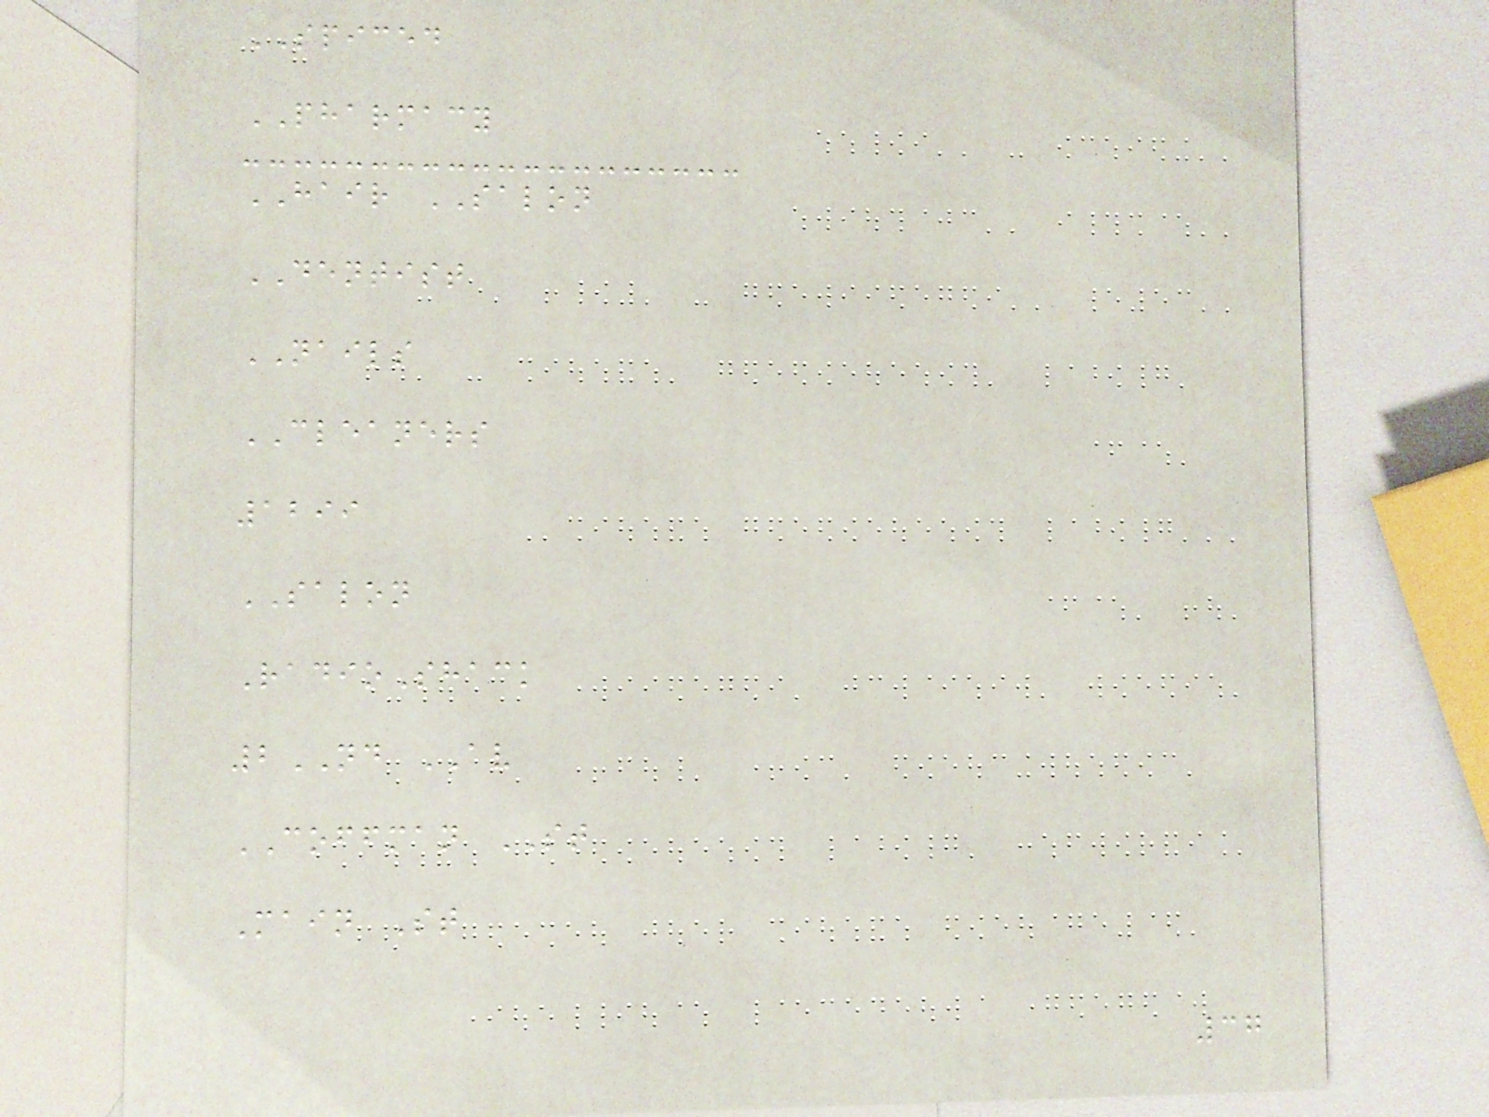SPICED
PHARMACY
HAIR SALON
DENTIST
NAILS
CLEANERS
1299
SALON
RadioShack
2ND AV
COFFMAN ST
Main St
37
